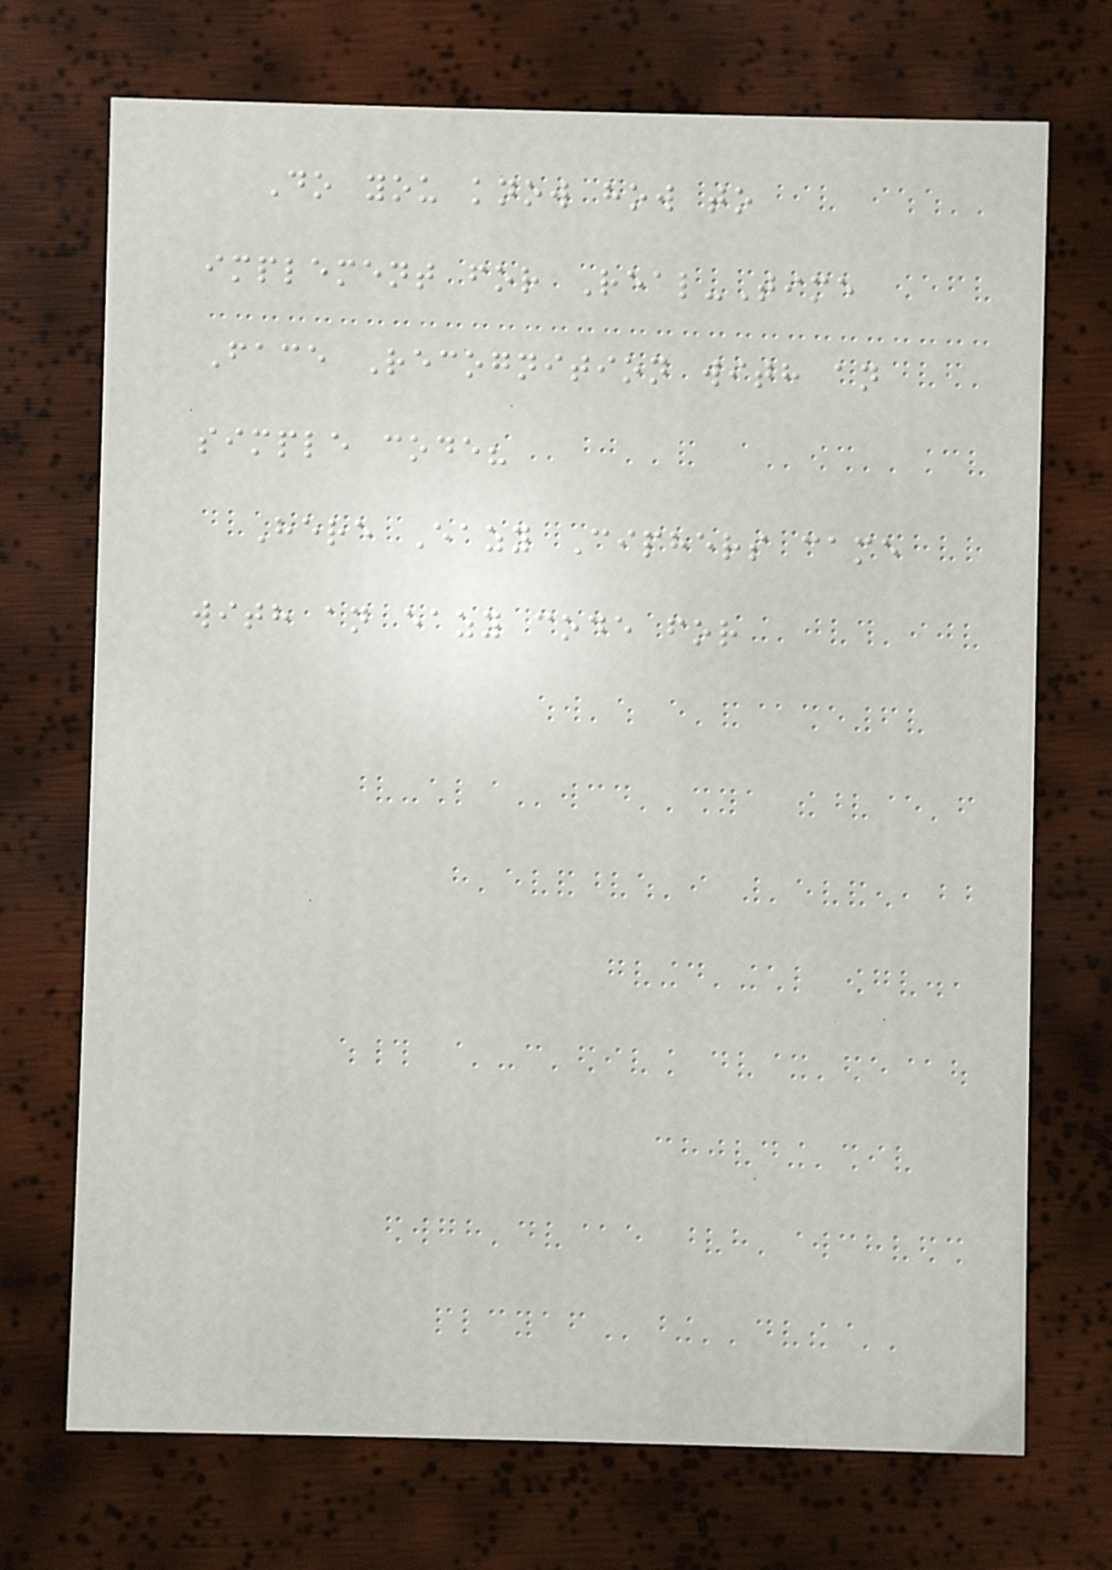Do you know how to
implement for Real-Time
Face Recognition with an
simple code?
Here Eazy Ciphers came
with an eazy code for
